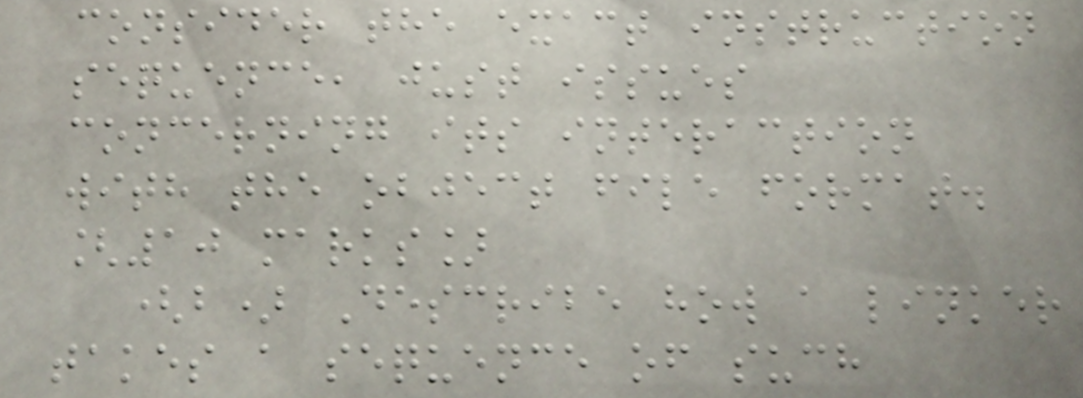consider the exact instruction
sequence, just issues
concerning its interaction
with the object file format.
[10 marks]
(b) Describe how a linker
takes a sequence of such
